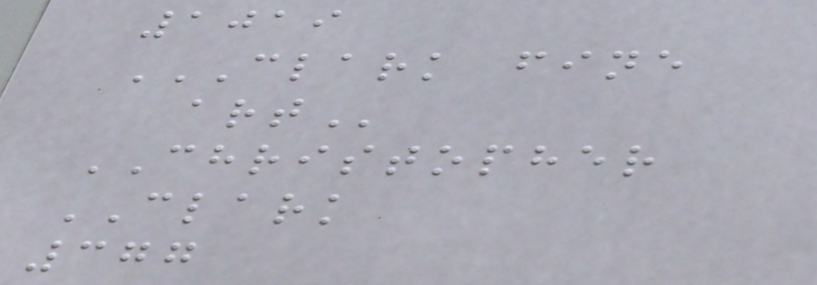1019
CLARK FINE
ART
CHRISTOPHER
CLARK
377
